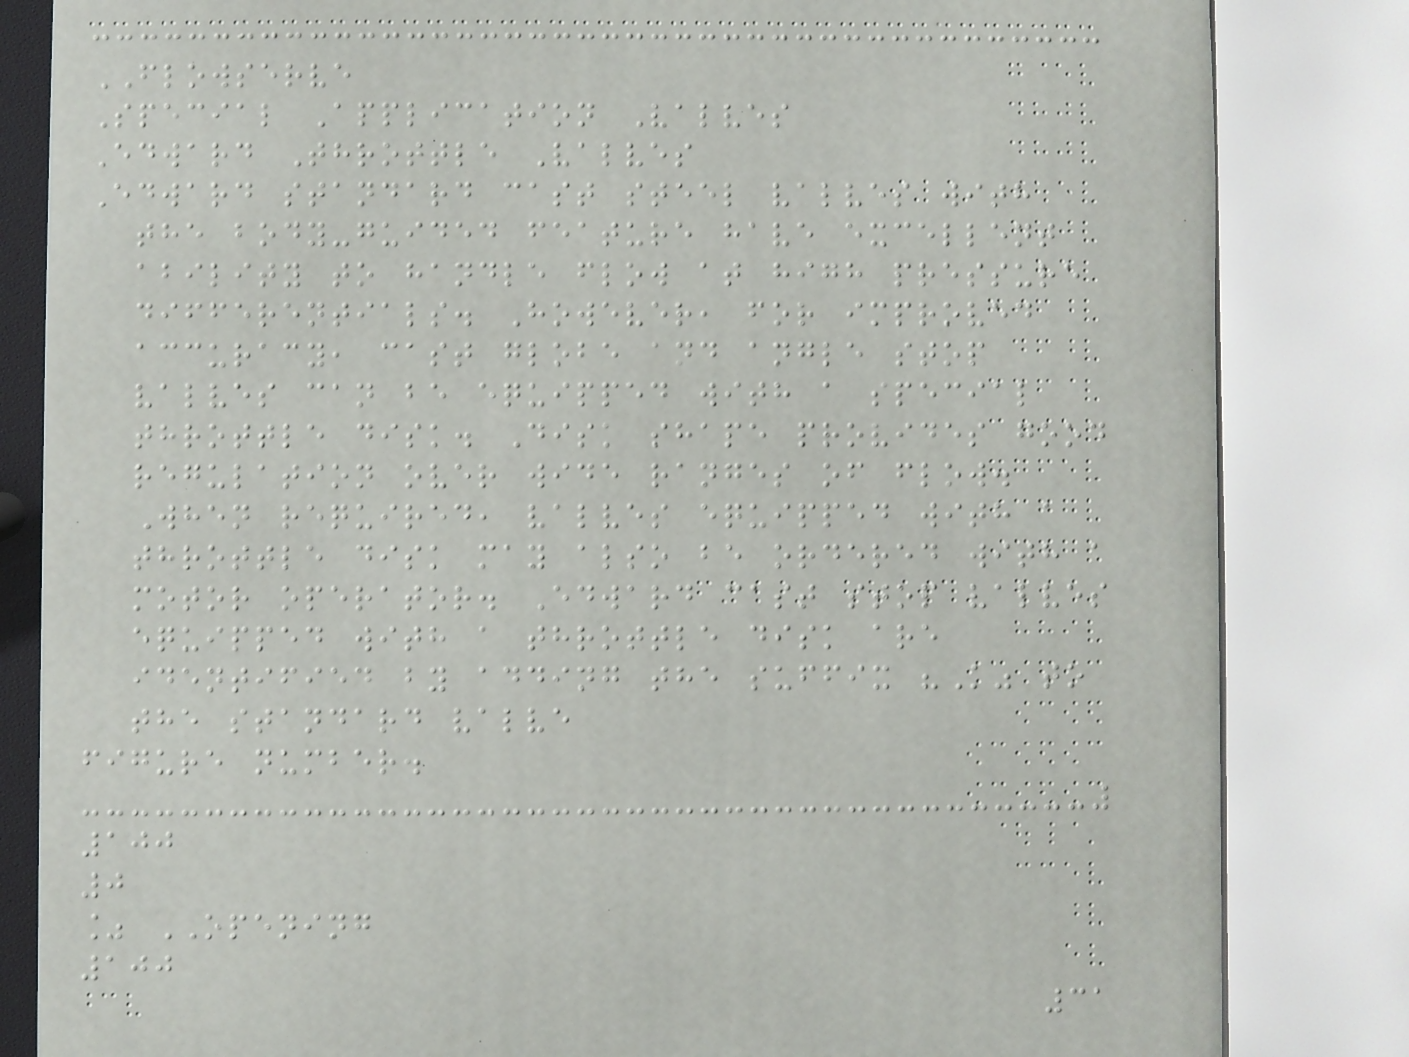FLOWSERVE
Special Application Valves
Edward Throttle Valves
Edward standard cast steel valves with
the body-guided feature have excellent
ability to handle flow at high pressure
differentials. However, for improved
accuracy, cast globe and angle stop
valves can be equipped with a special
throttle disk. Disk shape provides good
regulation over wide ranges of flow.
When required, valves equipped with a
throttle disk may also be ordered with a
motor operator. Edward cast stop valves
equipped with a throttle disk are
identified by adding the suffix "K" to
the standard valve
figure number.
100
0
% OPENING
100
31
